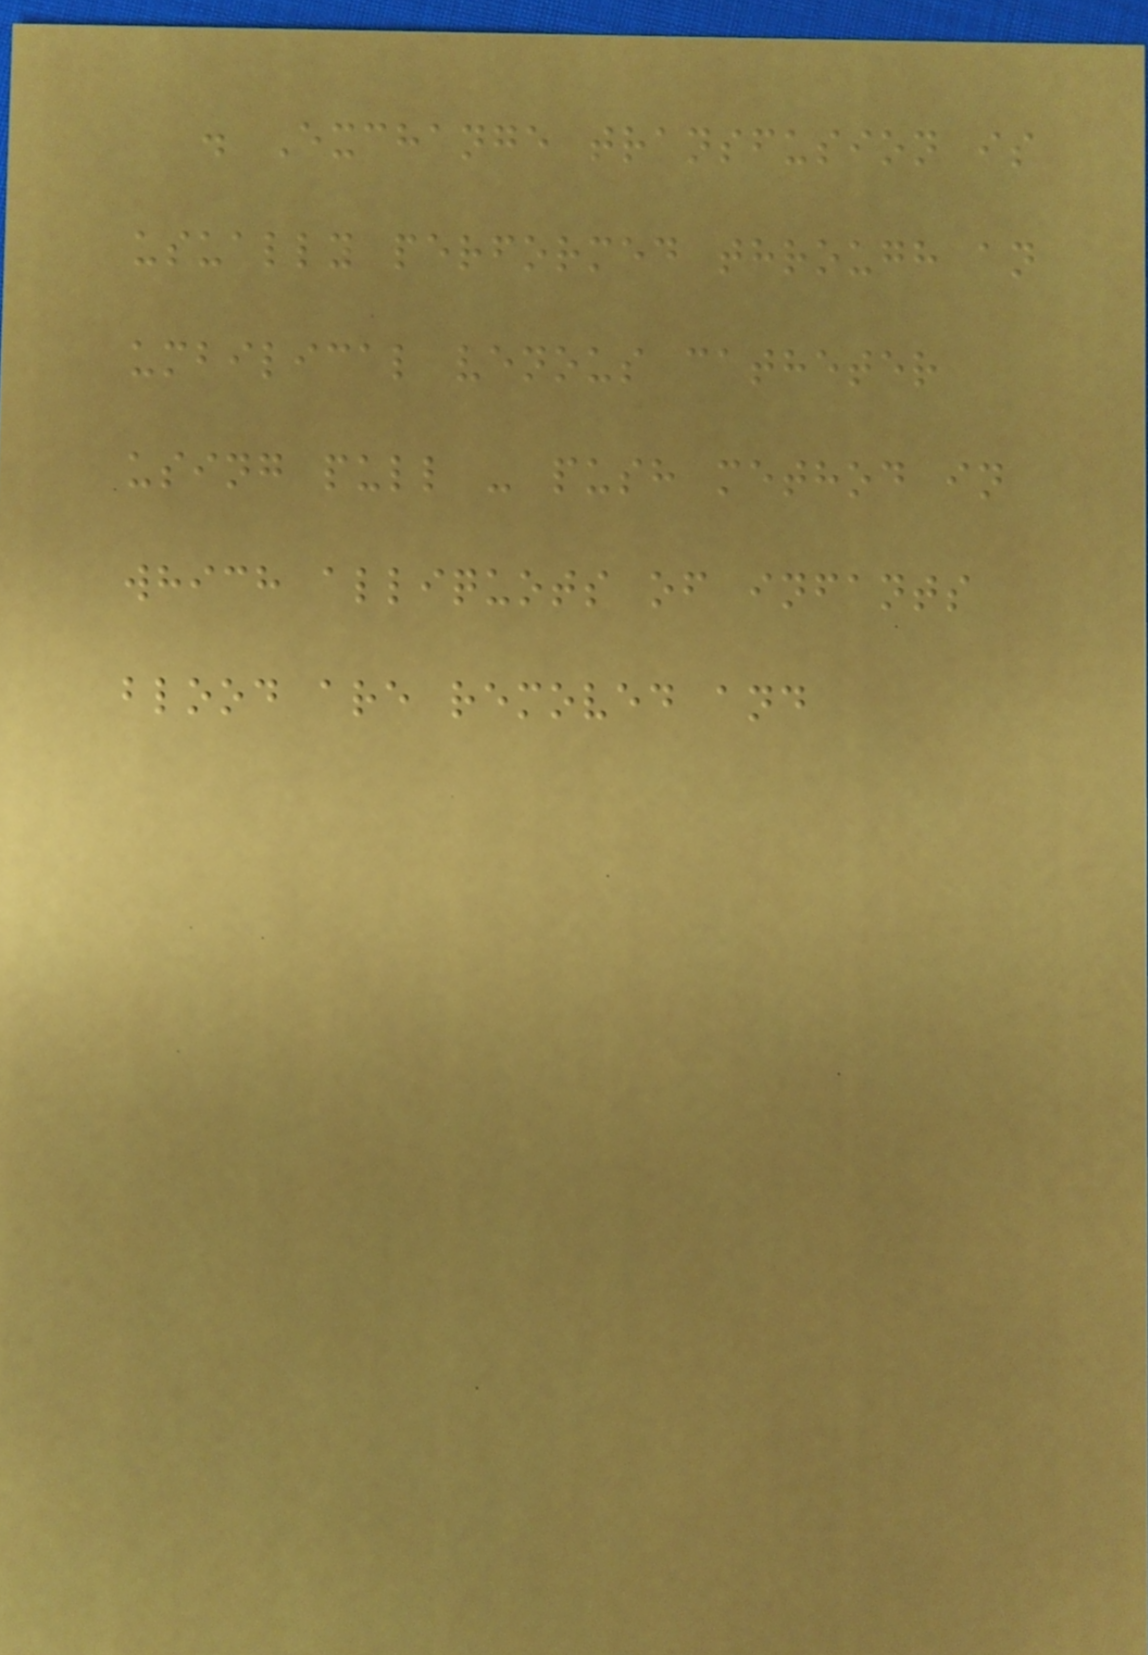. Exchange transfusion is
usually performed through an
umbilical venous catheter
using pull - push method in
which alliquots of infants
blood are removed and
